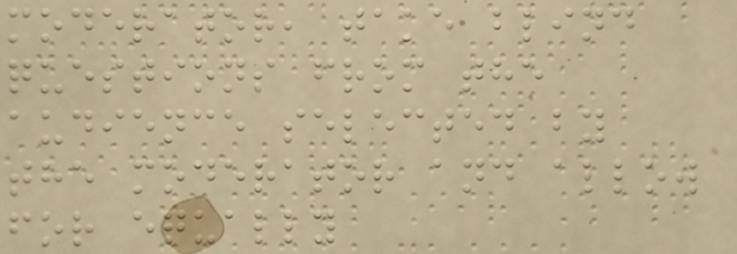moderator, take blind
questions from the
audience selected by
the moderator and allow
for equally
